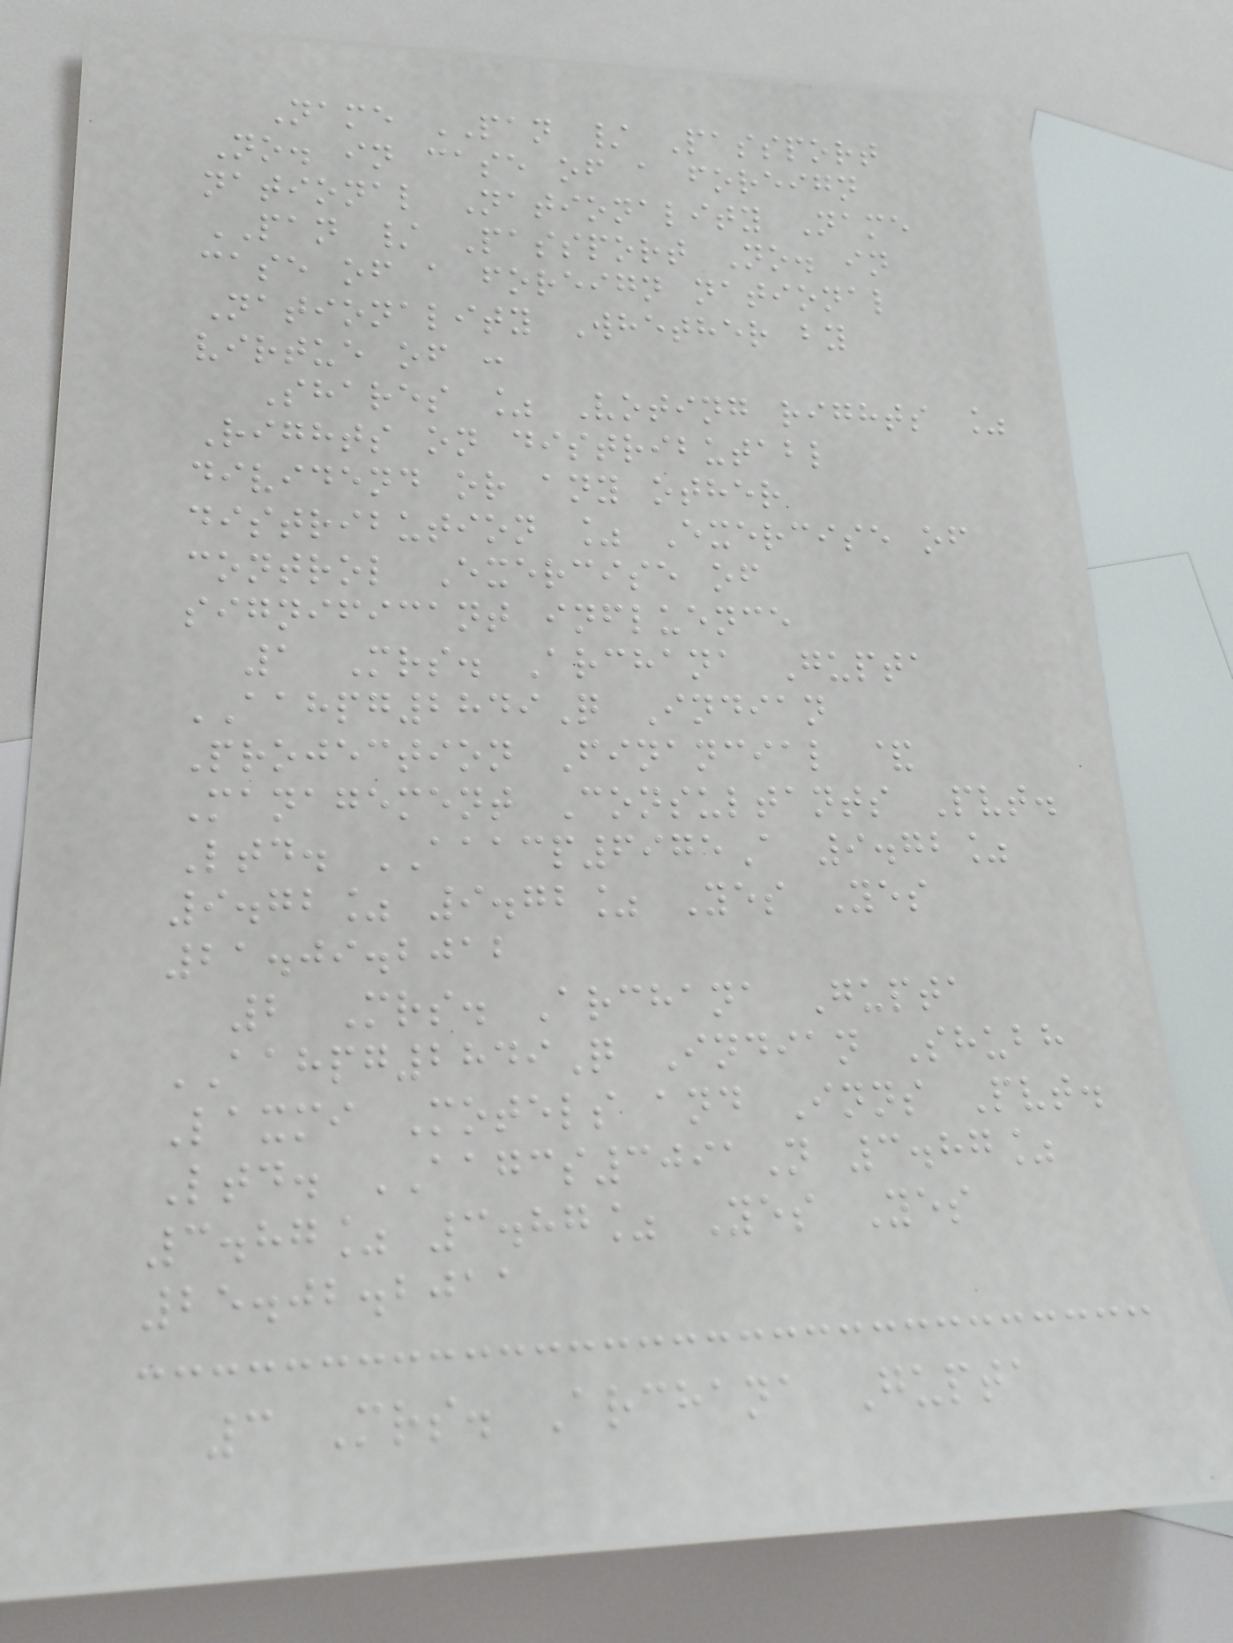Name PAN / Passport
No. in case of a foreign
national Nationality Name
PAN / Passport No. in
case of a foreign national
Nationality Whether by
virtue of :
Shares % Voting rights %
Rights on distributabl
dividend or any other
distribution % Exercise of
control Exercise of
significant influence
1 Mrs. Archana Gupta
AAHPG2849Q Indian
Projection Financial &
Management Consultants Pvt.
Ltd. AAACP6975A 9.72%
9.72% 9.72% Yes Yes
21.09.2012
2 Mrs. Archana Gupta
AAHPG2849Q Indian Shubh
Laxmi Motels and Inns Pvt.
Ltd. AAGCS3091N 3.87%
3.87% 3.87% Yes Yes
25.02.2011
3 Mrs. Archana Gupta
